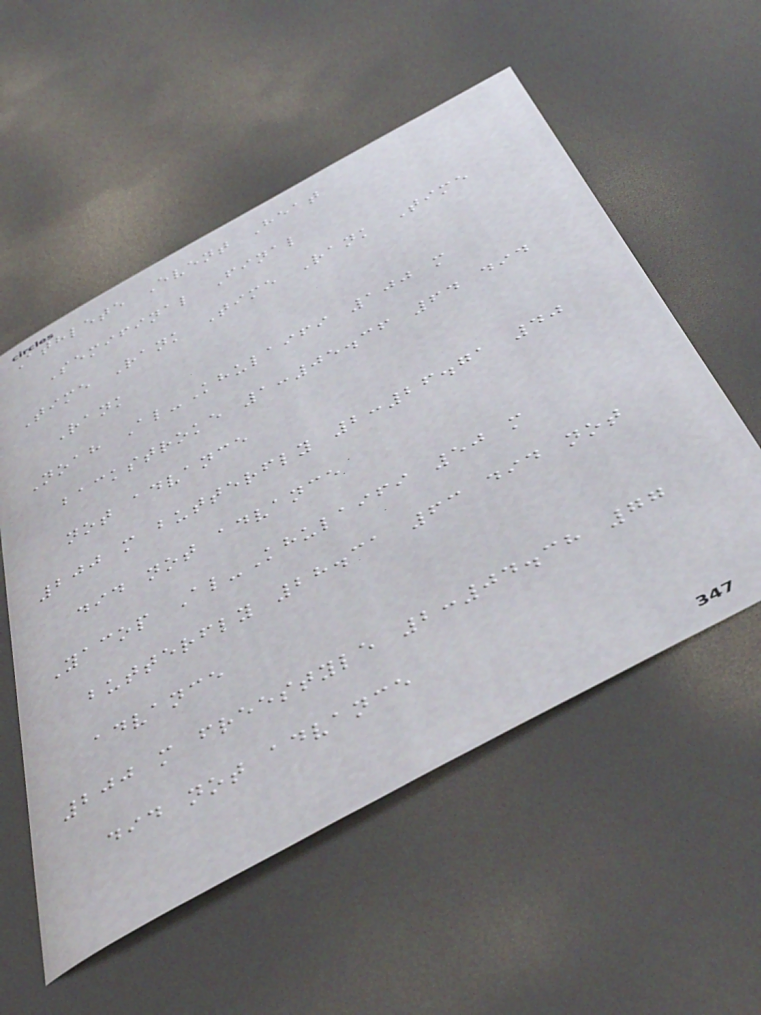Athlete Event Heat
Semifinal Final
Time Rank Time Rank Time
Rank
Noah Al-Khulaifi 100 m
backstroke 1:05.36 64 did
not advance
200 m butterfly 2:26.71 40
did not advance
Yacop Al-Khulaifi 50 m
butterfly 28.31 63 did not
advance
200 m freestyle 2:04.38 77
did not advance
